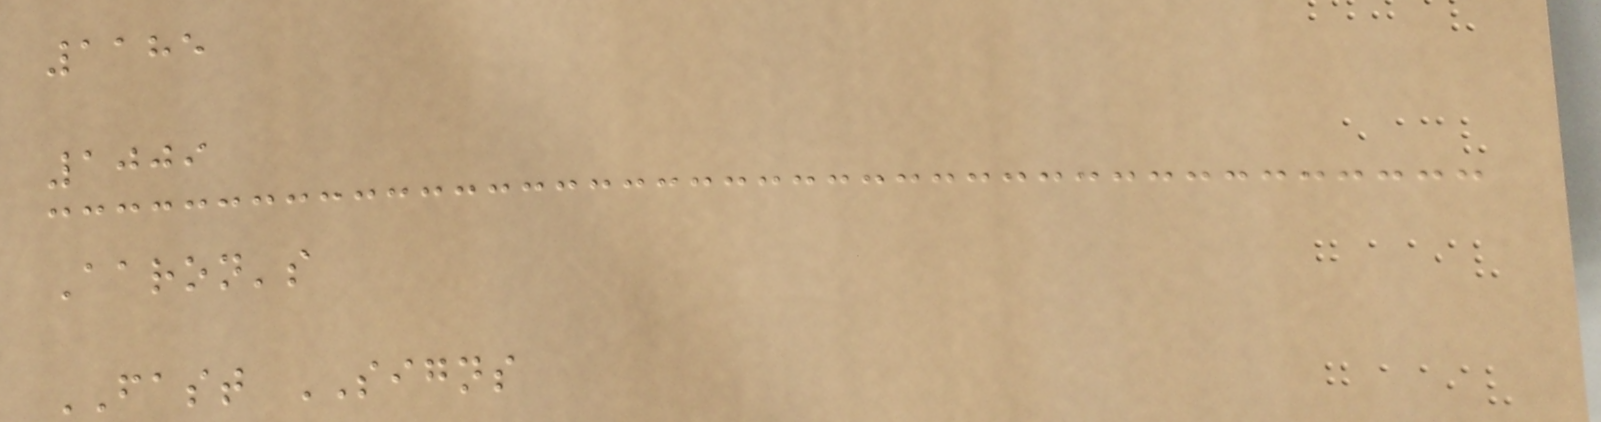1185
1009
Aaron's
FAST SIGNS
